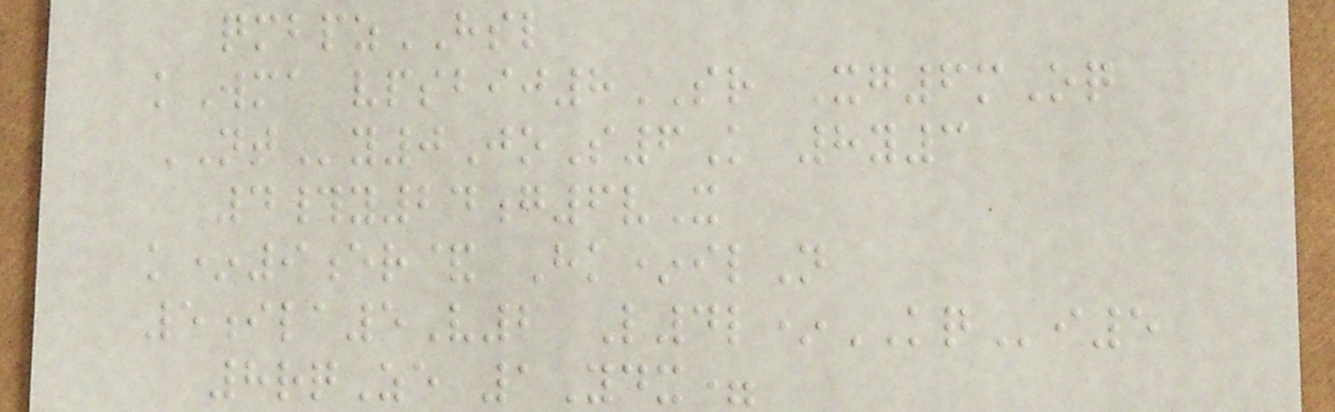qmbpzHSL
kWma vpsbij8SR Xg6mOq
NTy0JoS6K 8y3
4#y24g6vX
k*9er& Hk*ilN
5ila5V2 L4l*KQi5
8rqZe 1Ydx=
